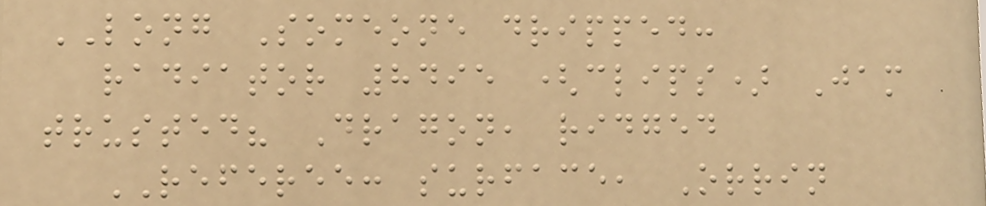LONG Someone dripped:
radiator 8495 (clips) Jam
trusted? Dragon, ridged
REFEREE: surface, Orrin
